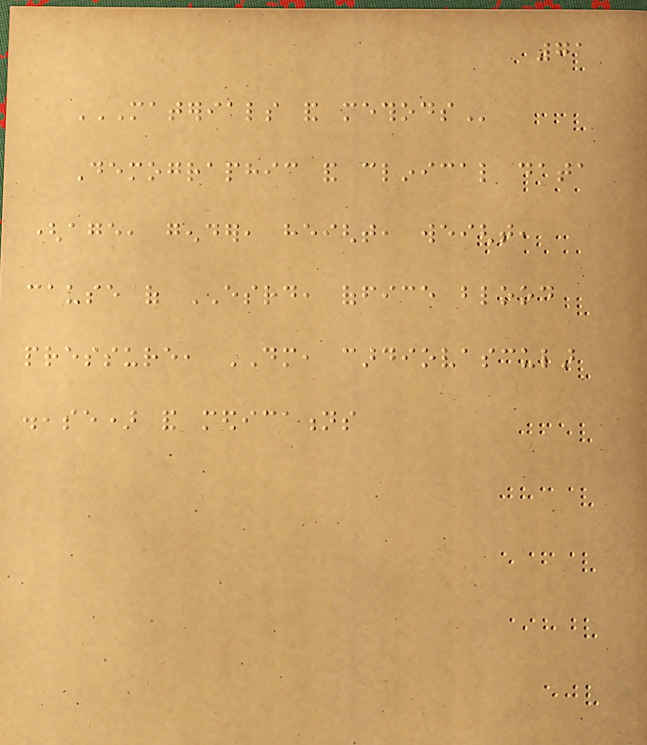71
MATERIALS AND METHODS
Demographic and clinical data
(age, gender, height, weight,
cause of ESRD, office blood
pressure, DM, cardiovascular
disease) and medications
